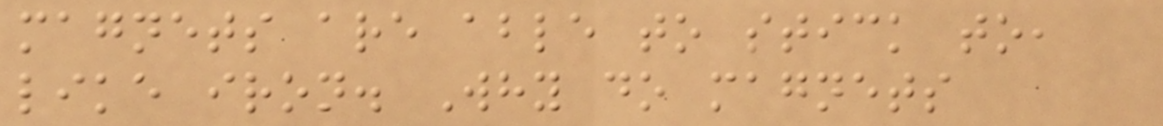magnets are able to stick to,
like iron. Why do magnets
